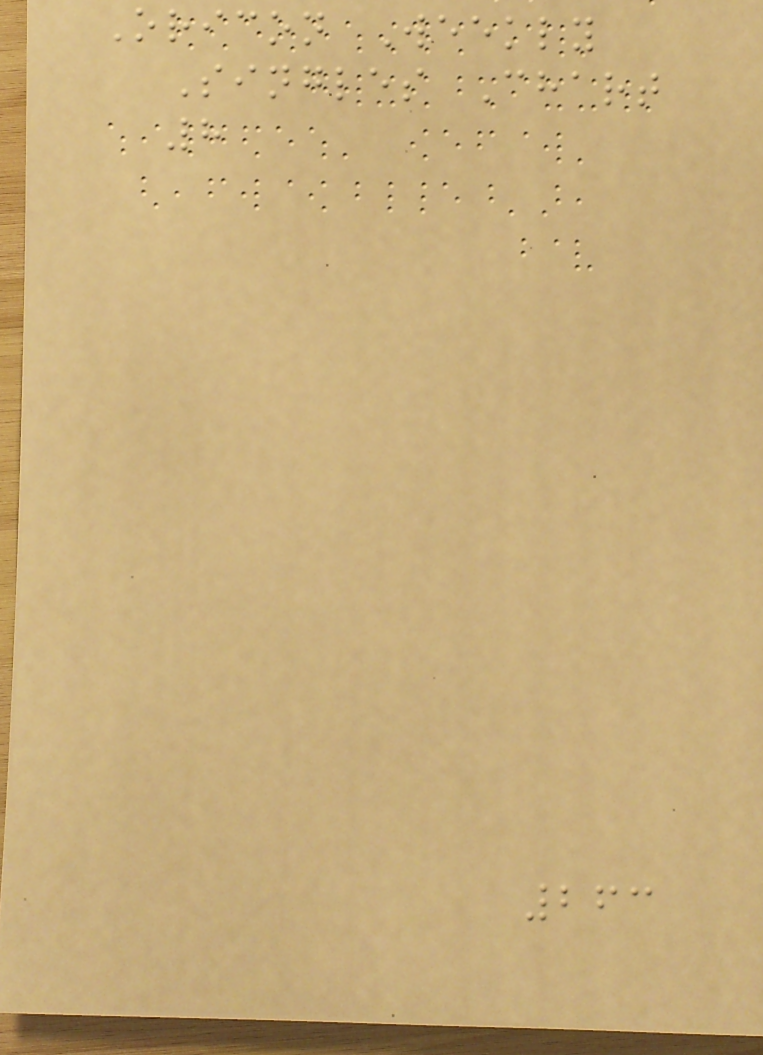Oricon Weekly
Singles Chart
8
263
